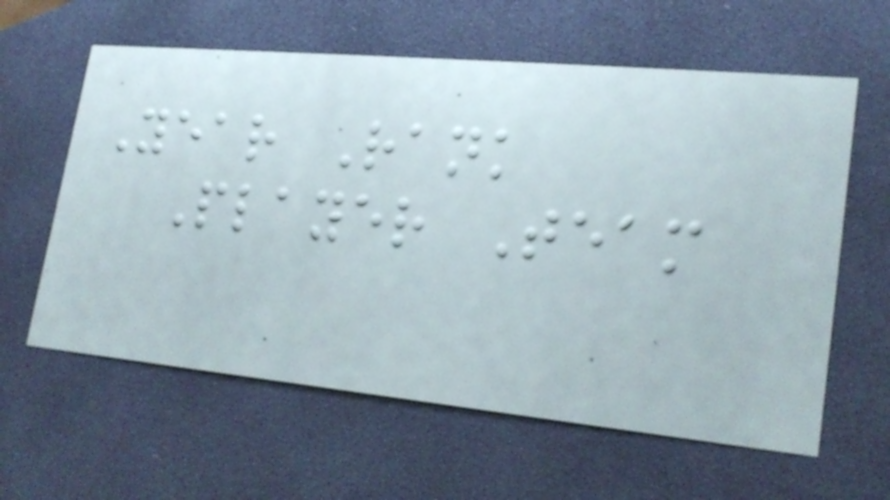Year Rank
Player Team
